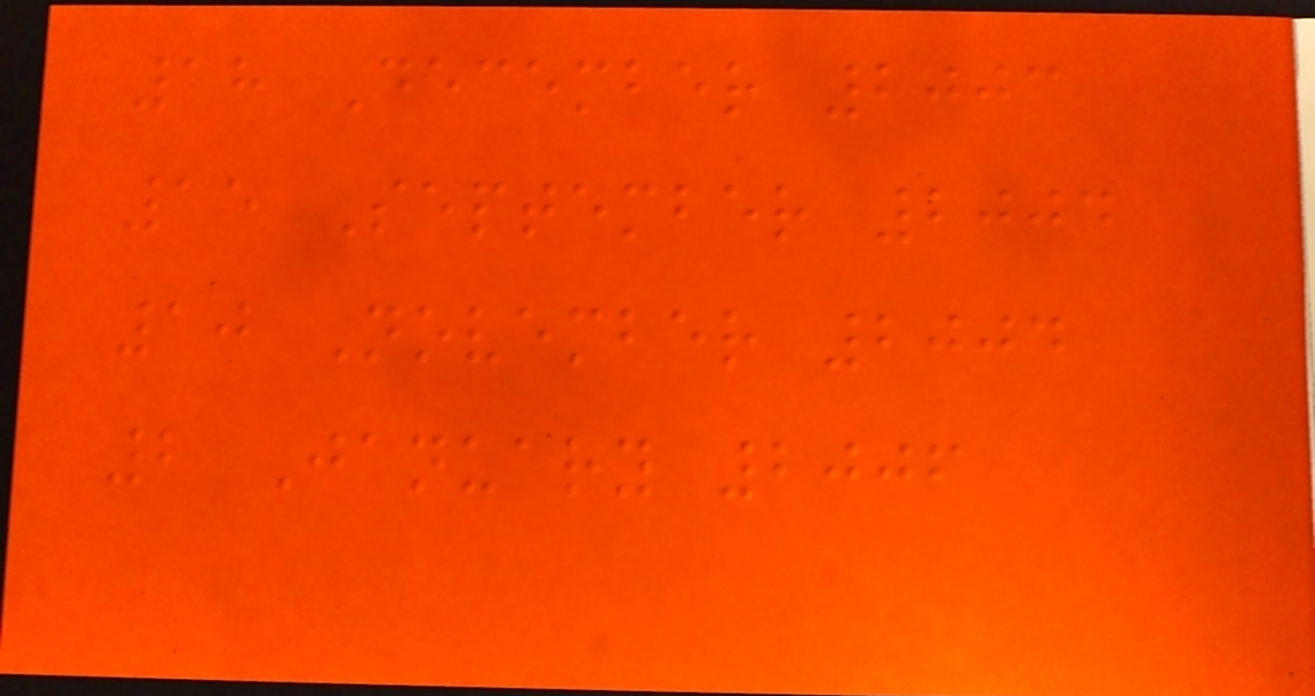18 December 2003
15 September 2004
10 November 2004
2 January 2006
